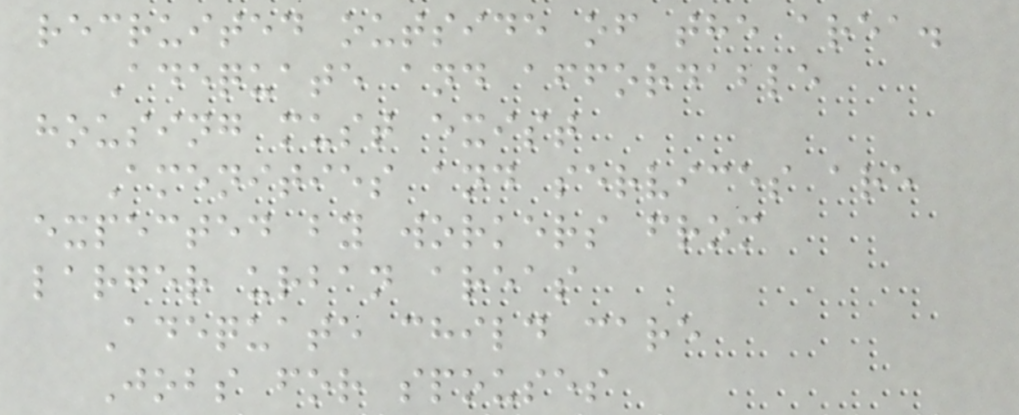recruited outside of the area.
Adequate and affordable
housing must exist
Amenities and services are
expected by workers from
larger urban areas
Adequate child care
Jobs for spouses
